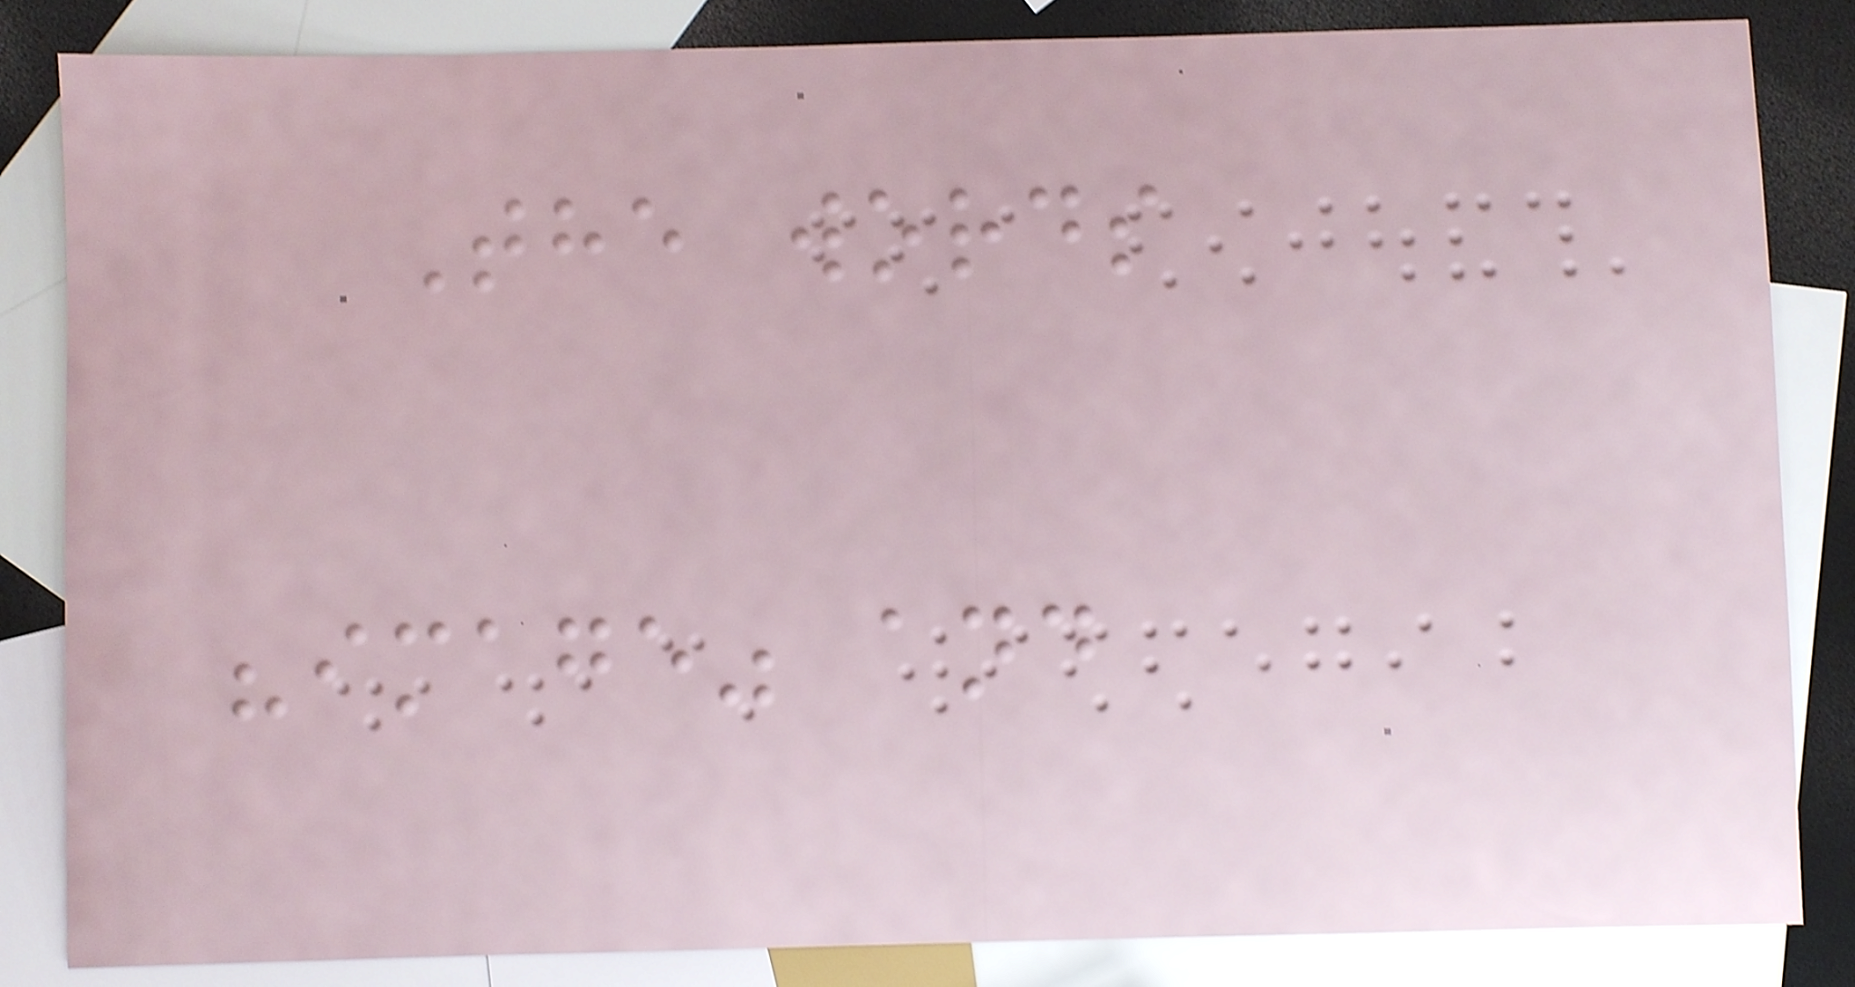The words
"image" and
